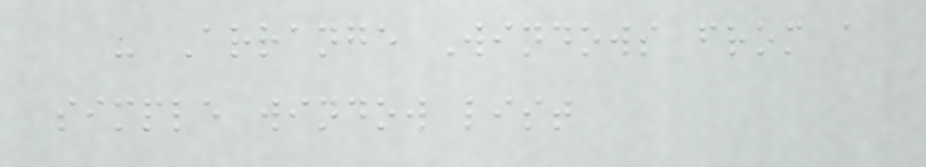- Arrange Windows from a
simple window list
